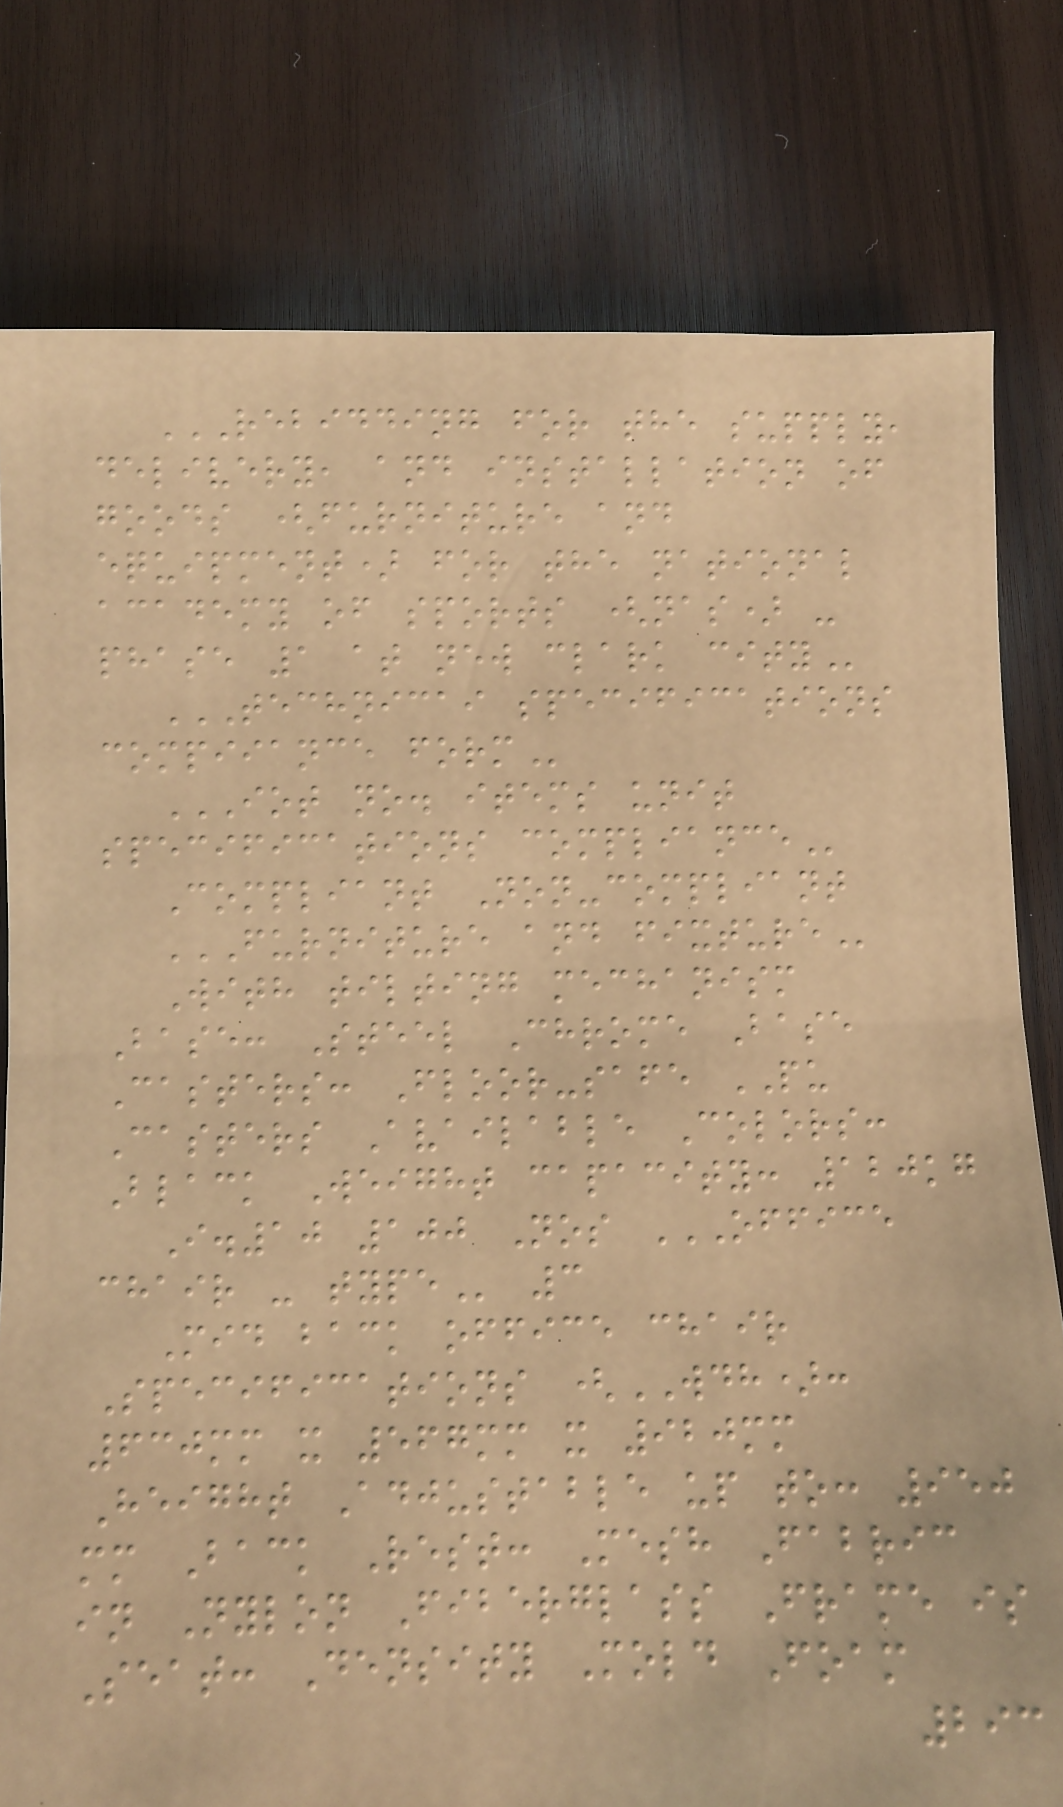REBIDDING FOR THE SUPPLY,
DELIVERY, AND INSTALLATION OF
GOODS (FURNITURE AND
EQUIPMENT) FOR THE NATIONAL
ACADEMY OF SPORTS (NAS) -
PHASE 1 AT NEW CLARK CITY
TECHNICAI SPECIFICATIONS
COMPIIANCE FORM
IOT NO. ITEMS UNIT
SPECIFICATIONS COMPLIANCE
Compliant Non-compliant
FURNITURE AND FIXTURE
With tilting mechanism
Base: Steel Chrome Base
Casters: Floor-safe PU
Casters Available Colors:
Black Weight capacity: 120kg
I.10 100 Nos OFFICE
CHAIR - TYPE 3
Mid back office chair
Specifications (WDH):
630mm x 567mm x 920mm
Height Adjustable up to: 950
mm Back Rest: Mesh Fabric
in Nylon Fiberglass Frame is
Seat: Density Mold Foam
293
